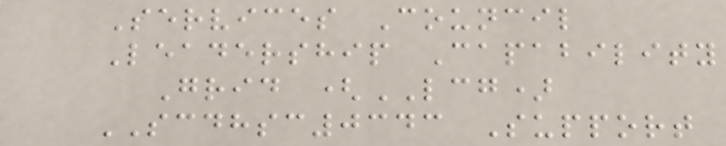Services Council
Leadership Capability
Grid (LCG)
SCDHSC0343 Support
